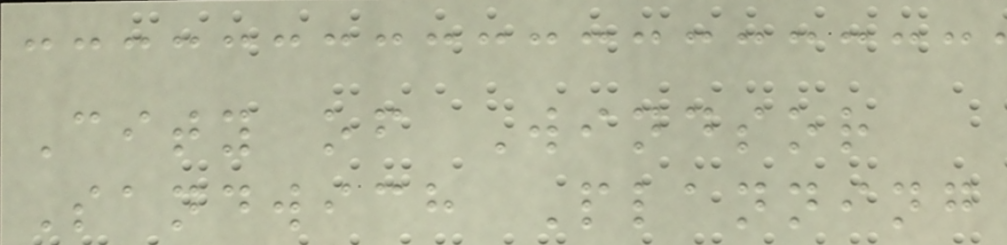City of Windsor
Sandwich Planning
